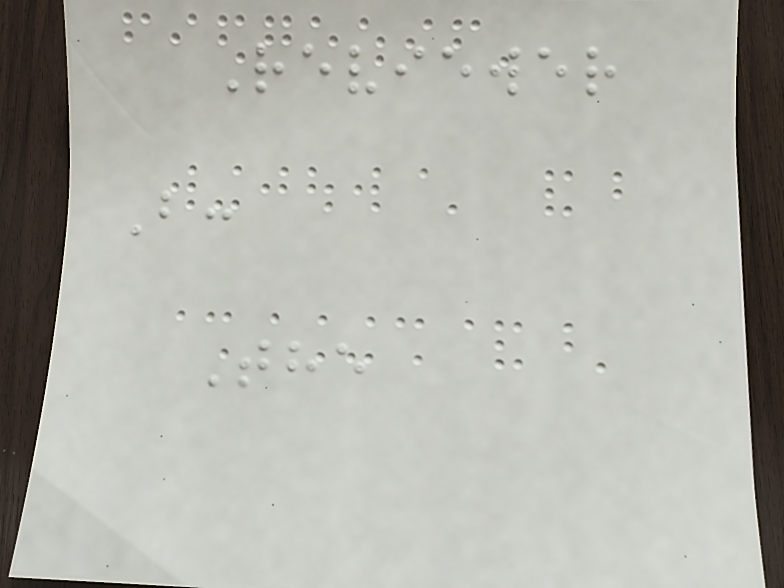Reviewer
B:
The
